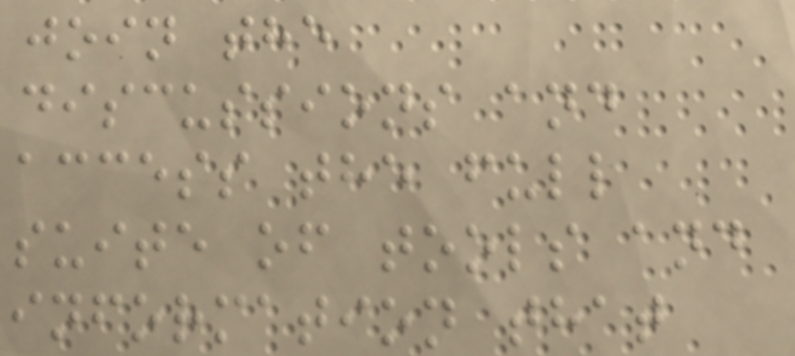join the
discussions and
access the full
suite of tools and
information that
